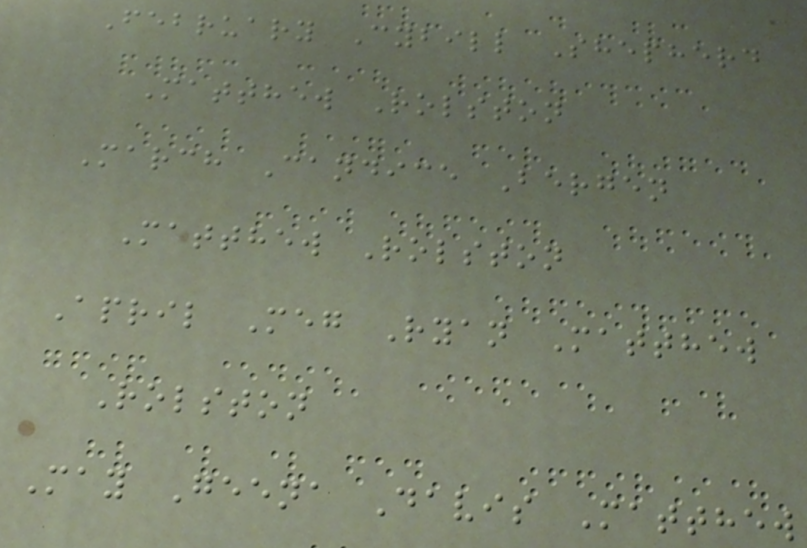February Cybill Shepherd
Matthew Rolston
March Candice Bergen
Matthew Rolston
April Meg Ryan Matthew
Rolston
May Geena Davis Matthew
